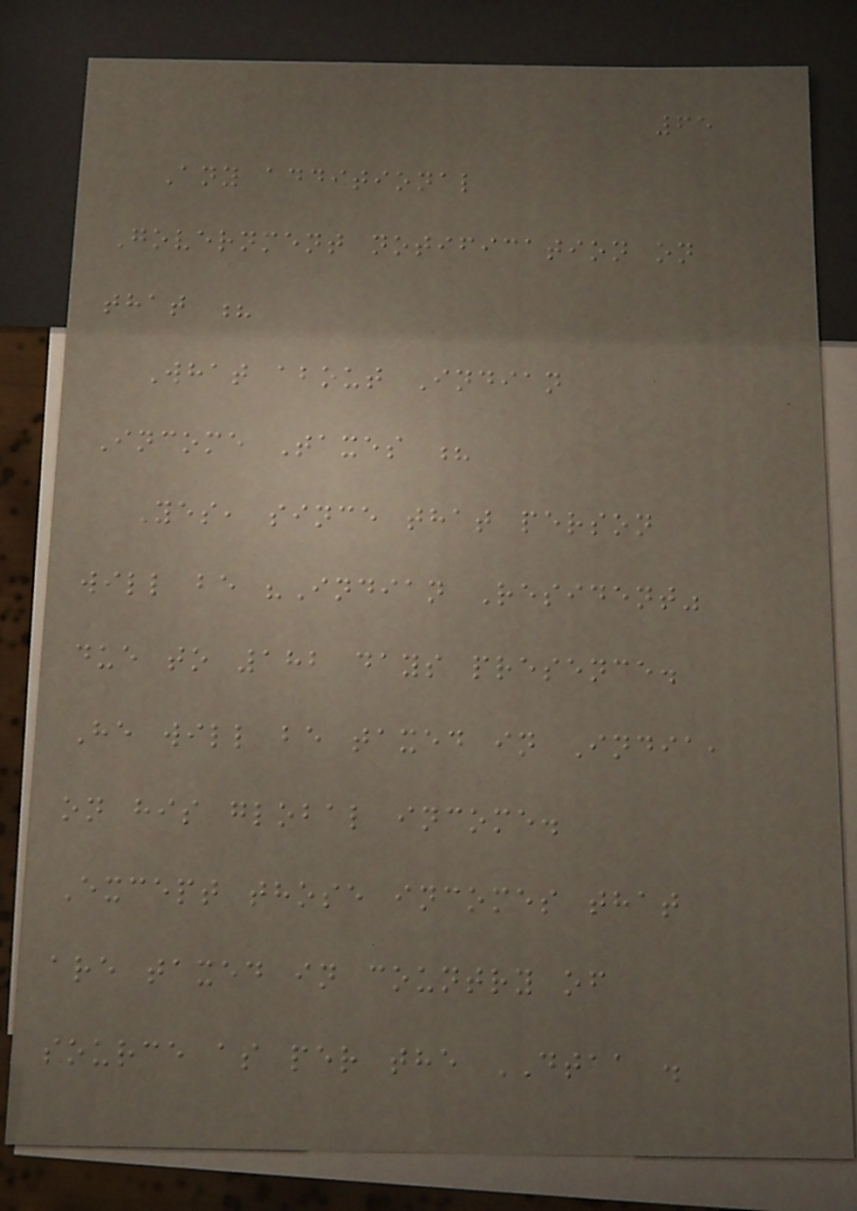65
Any additional
Government notification on
that ?
What about Indian
Income Taxes ?
Yes, since that person
will be "Indian Resident"
due to 182 days presence.
He will be taxed in India,
on his global income.
Except those incomes that
are taxed in country of
source as per the DTAA .
